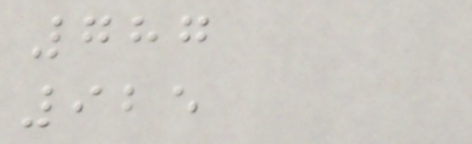787
925
